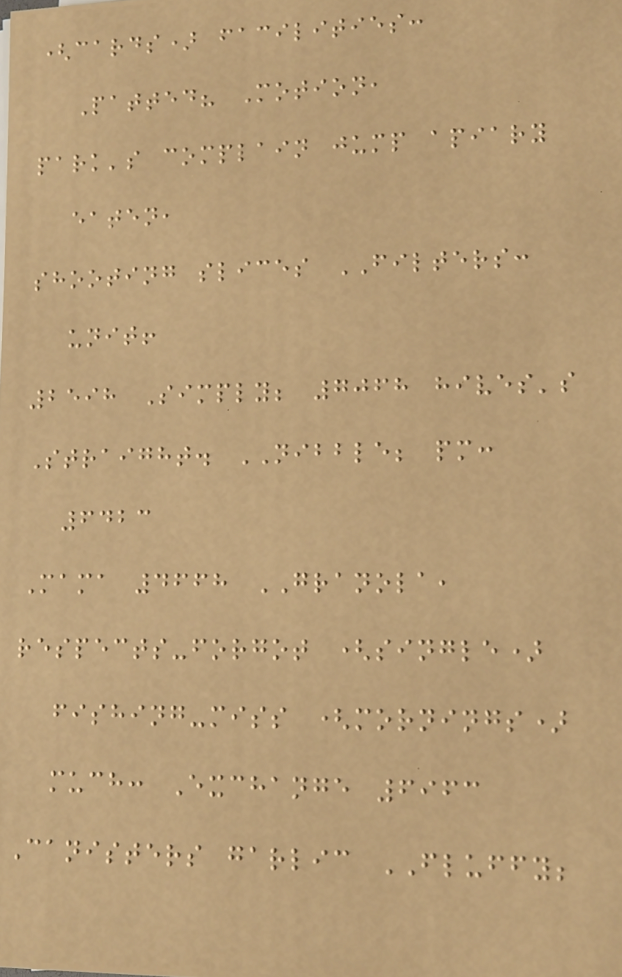(cards) facilities:
Patted? Motion,
park's complain jump apiary
eaten,
shooting slices FILTERS:
unit!
2598 Simply; 7068 hives's
Straight. NIBBLE; pm:
6423
Mama 4668 GRANOLA,
respects-forgot (single)
fishing-miss (mornings)
much: Exchange 6963
Canisters garlic FLUFFY;
